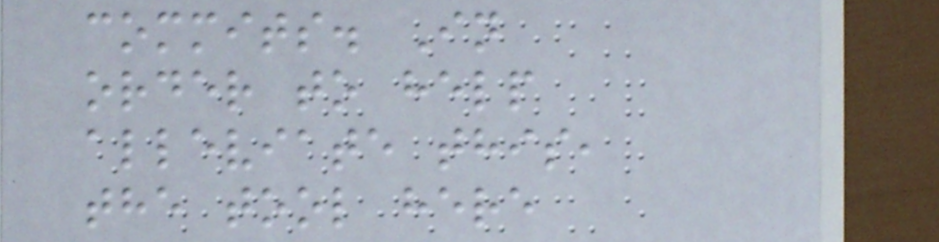commits. In
order to help
alleviate this,
the tool here
